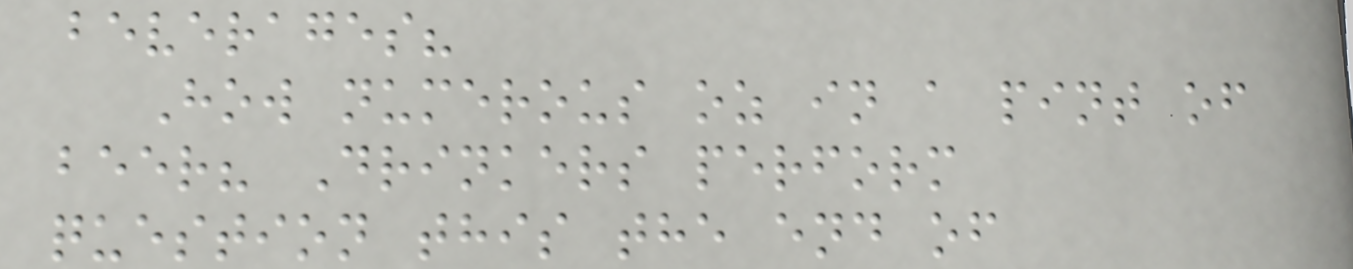beverages?
How numerous oz in a pint of
beer? Drinkers perform
question this the end of
